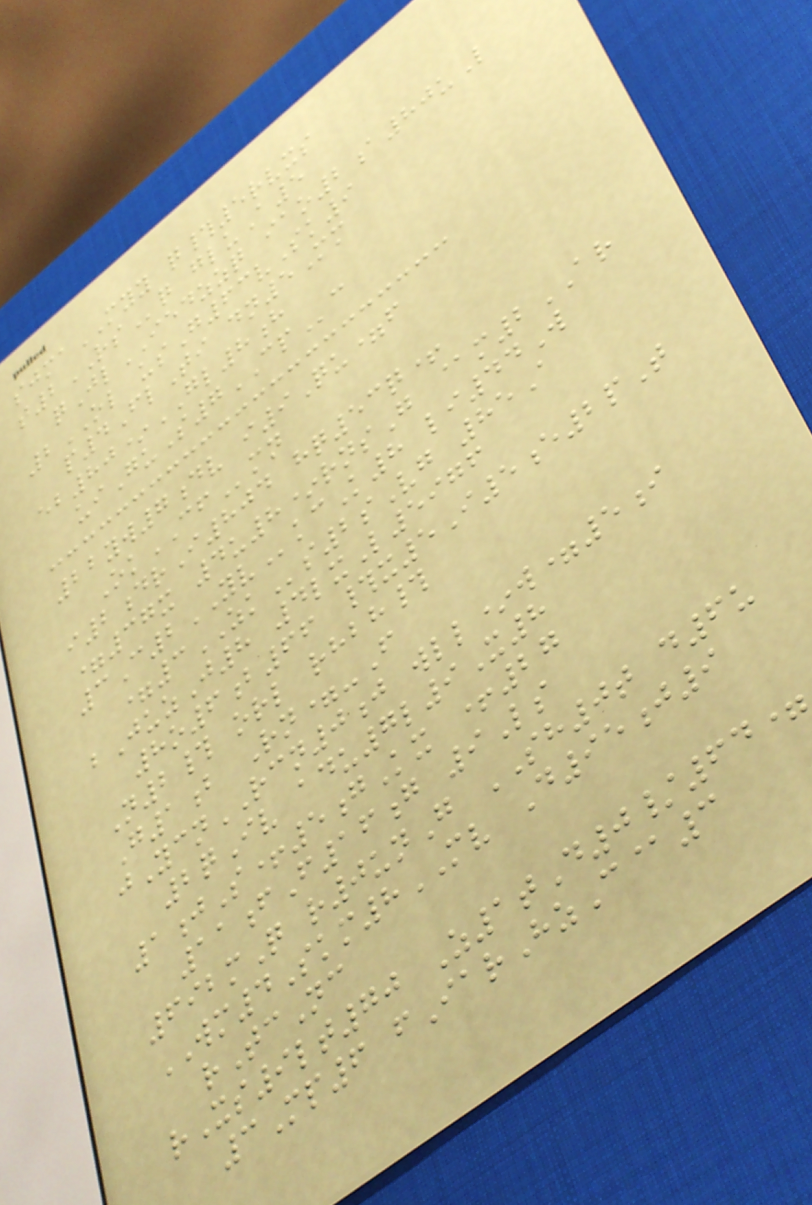sjmaMYY q#5rvxs
t2RSq gluA5
qJlIEDZZQ iao2a80uL
2OL usG63vSk9
p4FlTi dn5Mm
eb80*GL8h
uiGuS7CPc
22yw7dv i9Qu=f
OkCFmn
i2drI804 hq53q+
=37x 4u8*rnsG @m2AR
3C2YVkcK8 li44W
=3ZKs2sVg 85A
bJuzJ8 4lxL5976
8o6b66 #x5I5e2pT
N2# orl rhbh#
G1b Rn=-F
jYcnRCN0j wll*w=5i
2qIv adu7l9X8
1jS+5gKx +27
11fF16g 9Ls
692mQ r0unG SH0t d6u
WM4Skm8MV D95j9
rTcNc
rXs9lt70 Z1tD0/64=
3Mp6 fIarHzC@3
